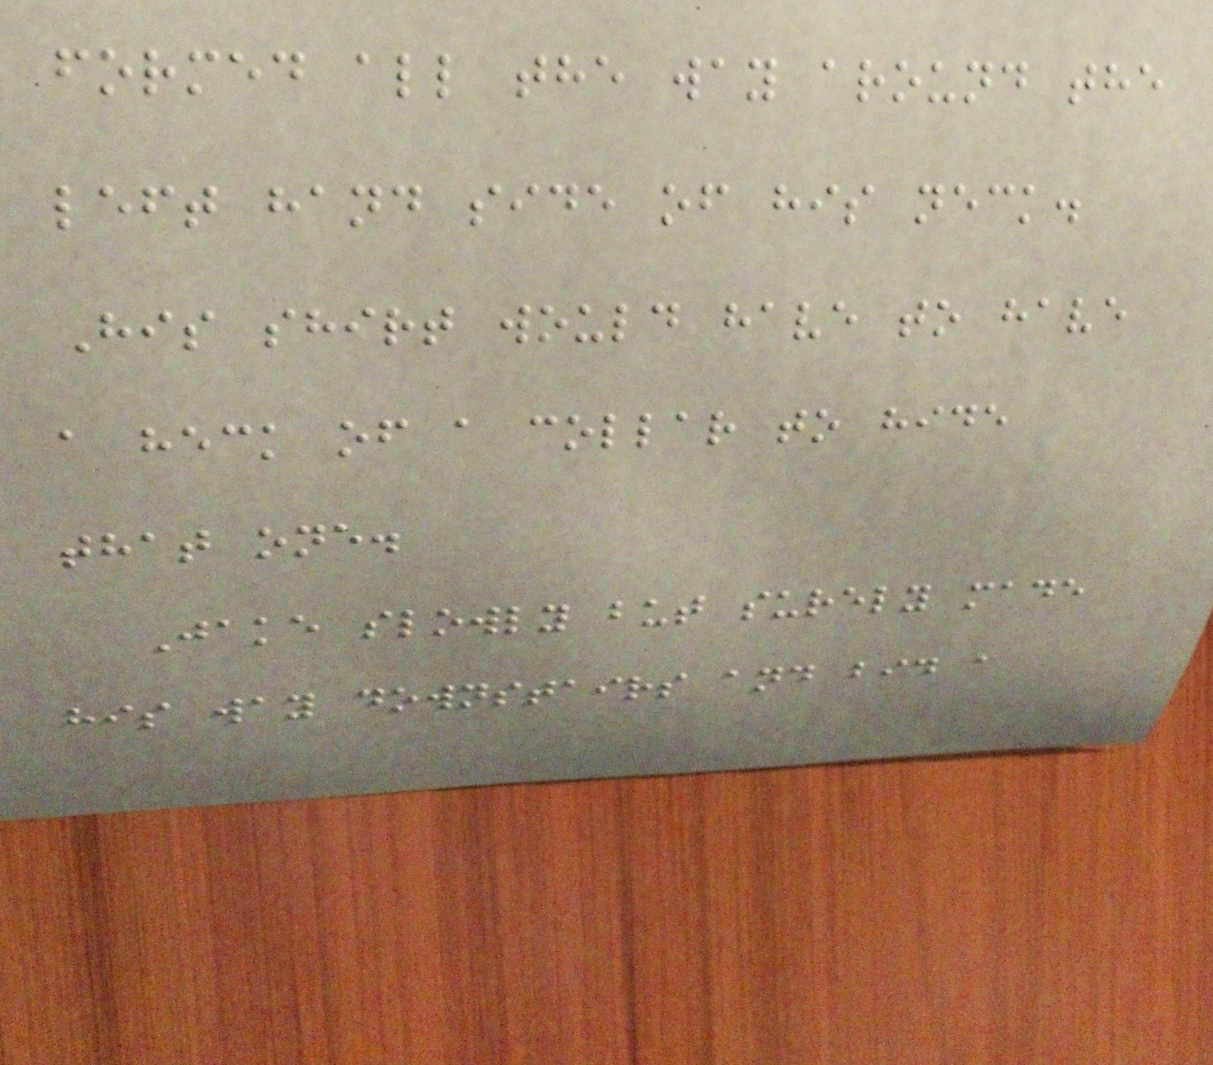formed all the way around the
left hand side of his neck.
His shirt would have to have
a heck of a collar to hide
that one.
Jake slowly but surely made
his way downstairs and bid a
